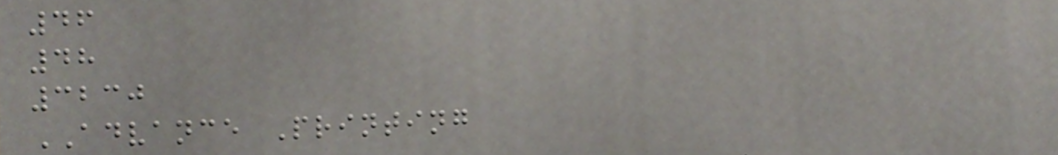46
48
3230
ADVANCE Printing
